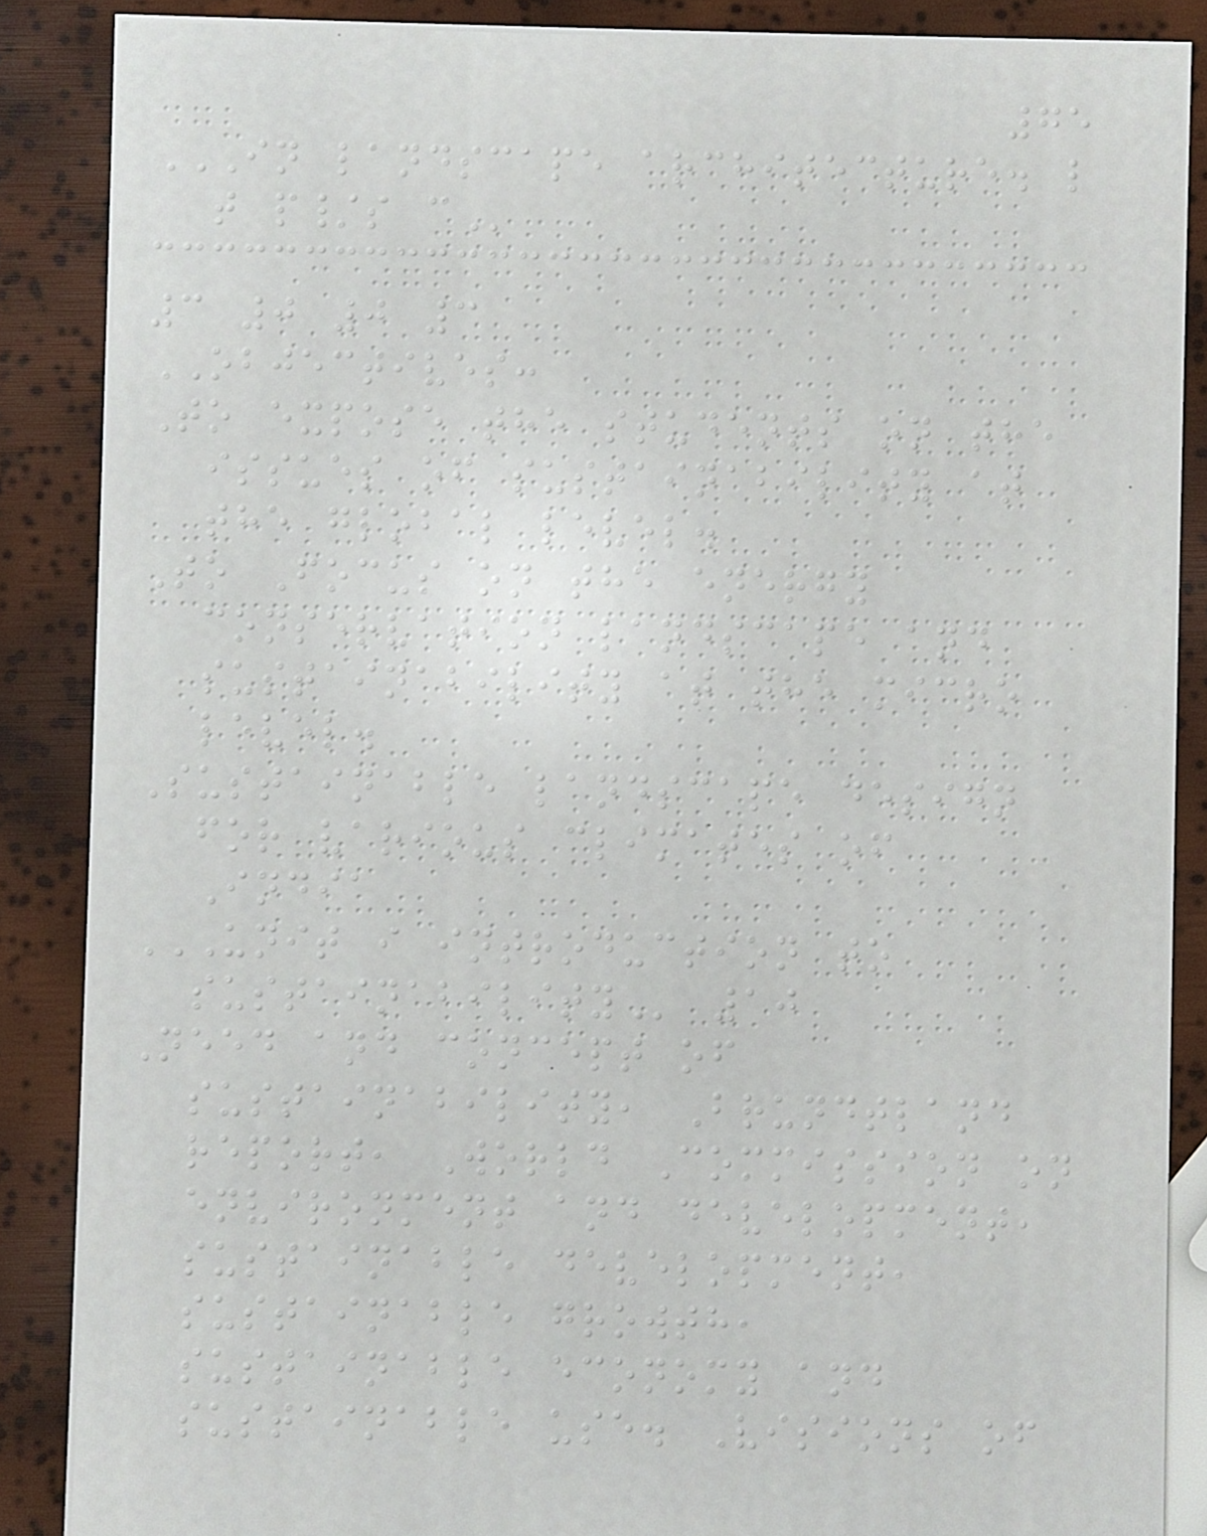75
IN LANDSCAPE ARCHITECTURE. L
T P/S C
3 0 0 3
OBJECTIVES:
To expose the students on the
issues of sustainability at
the global level.
To Focus on the energy
conservation landscape and
sustainability at the micro
level.
Sustainable landscape design
for various climates of
India
UNIT I INTRODUCTION TO
SUSTAINABILITY 10
Need and concept of
sustainability, Brundtland
report, World Commission on
environment and development,
sustainable development,
sustainable growth,
sustainable economy and
sustainable use. Visions of
